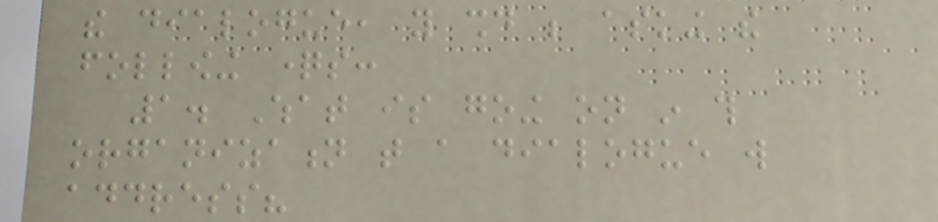the dialogue, you should be asking the
following questions:
1. What is going on in this
organization that a dialogue will
address?
